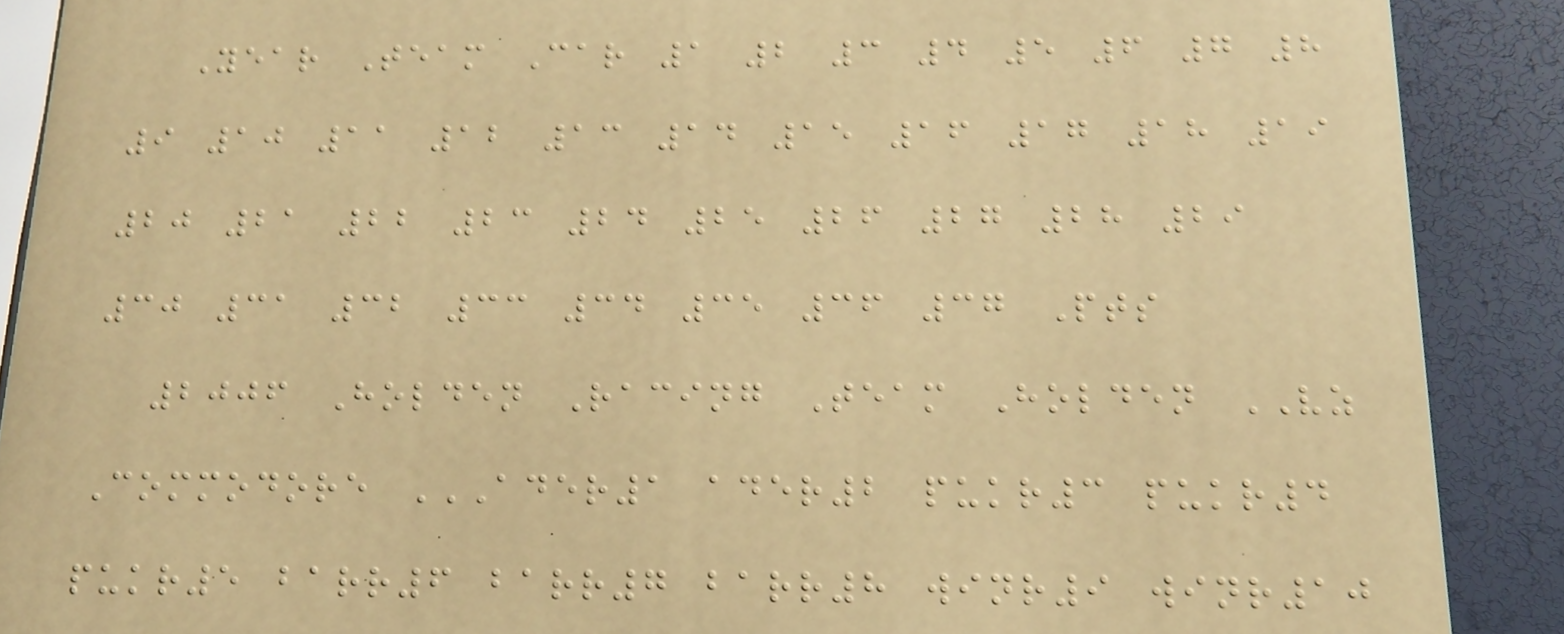Year Team Car 1 2 3 4 5 6 7 8
9 10 11 12 13 14 15 16 17 18 19
20 21 22 23 24 25 26 27 28 29
30 31 32 33 34 35 36 37 Pts
2006 Holden Racing Team Holden VZ
Commodore ADER1 ADER2 PUKR3 PUKR4
PUKR5 BARR6 BARR7 BARR8 WINR9 WINR10
